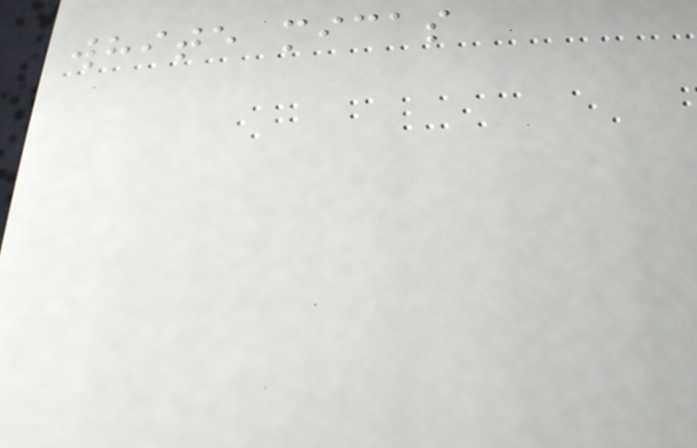white micas
